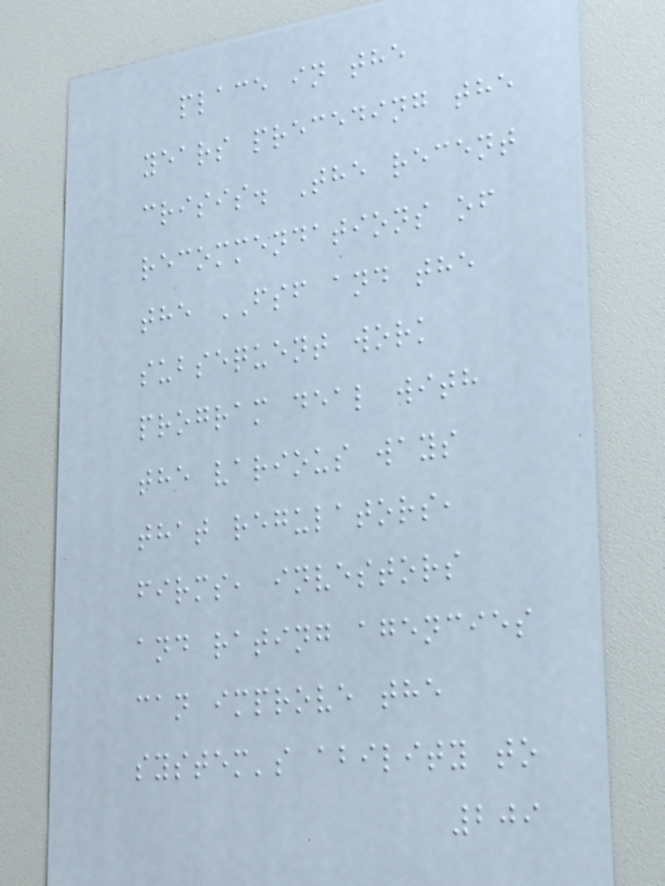place in the
years preceding the
crisis. The recent
recommendations of
the FSF and the
subsequent work
program deal with
the various ways
that regulators,
firms, investors
and rating agencies
can improve the
system's ability to
209
